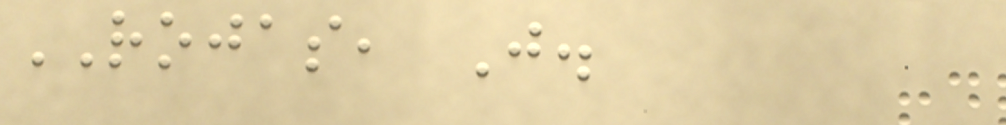ROJAS, J.
